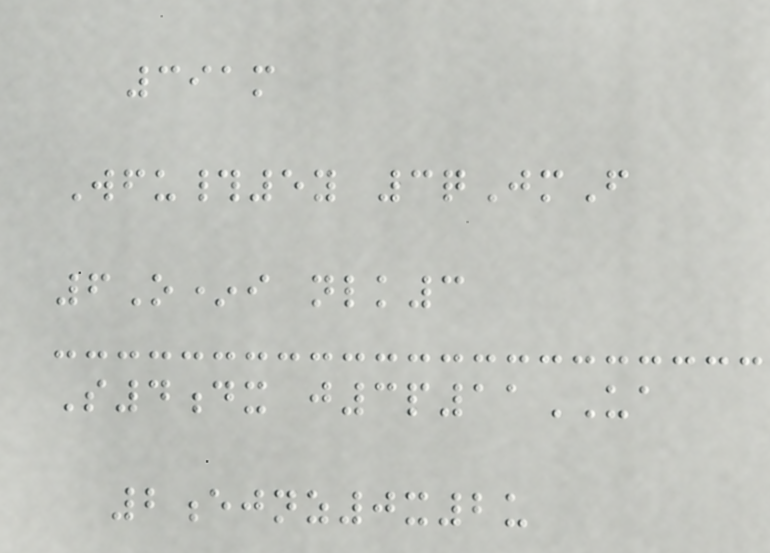391m
Wfu#5y 3qJmF
6O*i nlk3
S4dx j3p11UA
2ejnz0x2u
